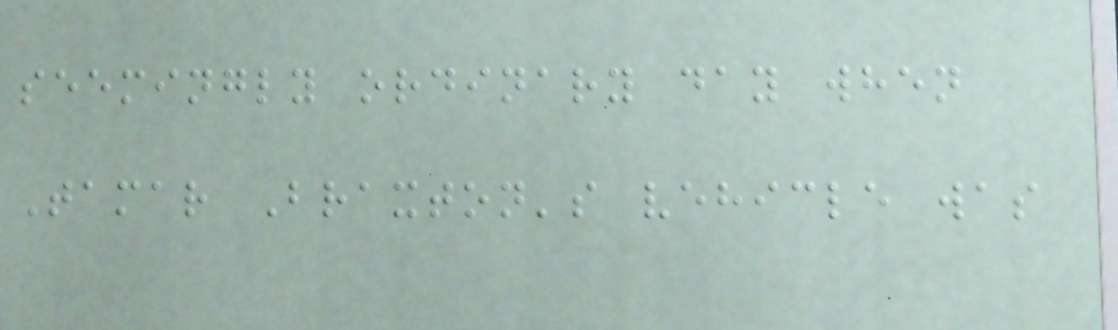seemingly ordinary day when
Tamar Braxton's vehicle was
